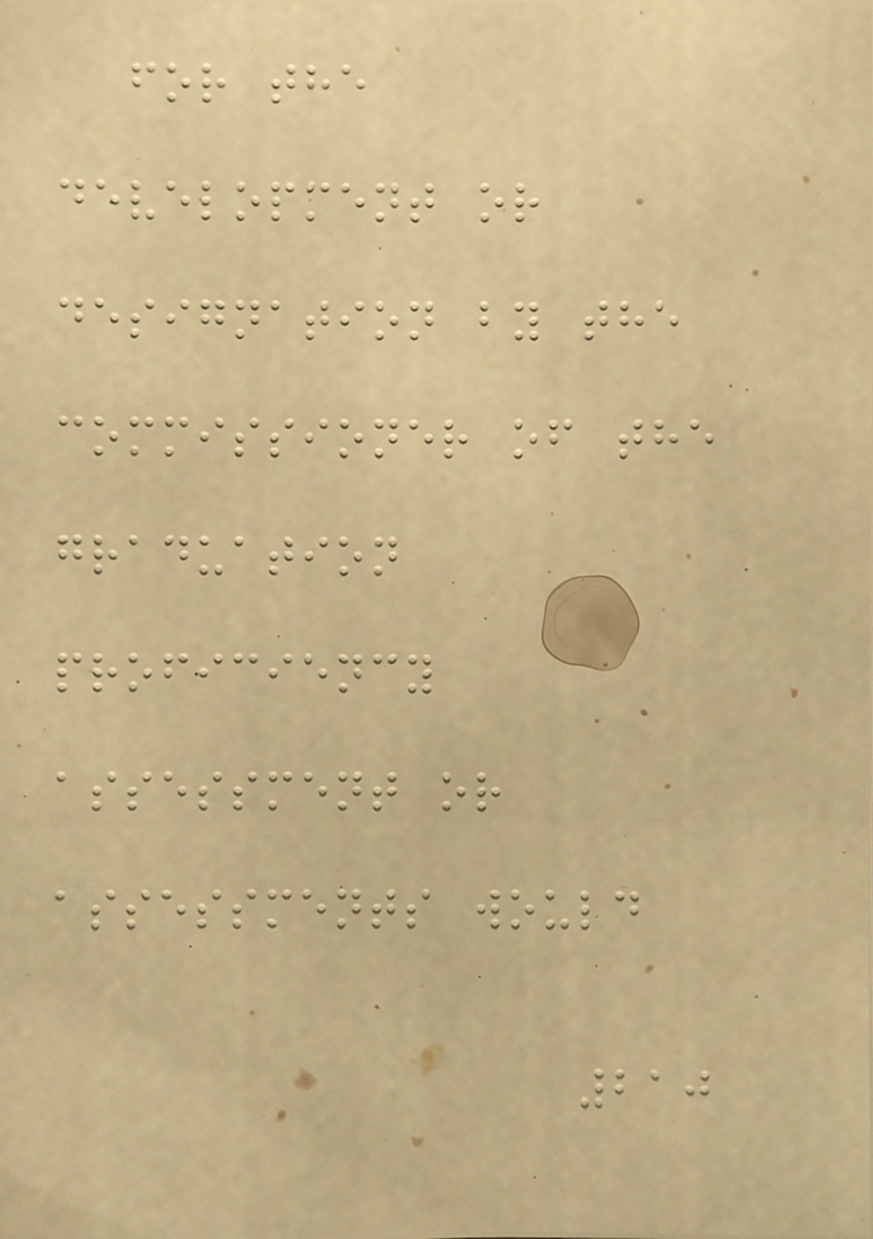for the
development or
designation by the
commissioner of the
graduation
proficiency
assessment or
assessments would
210
